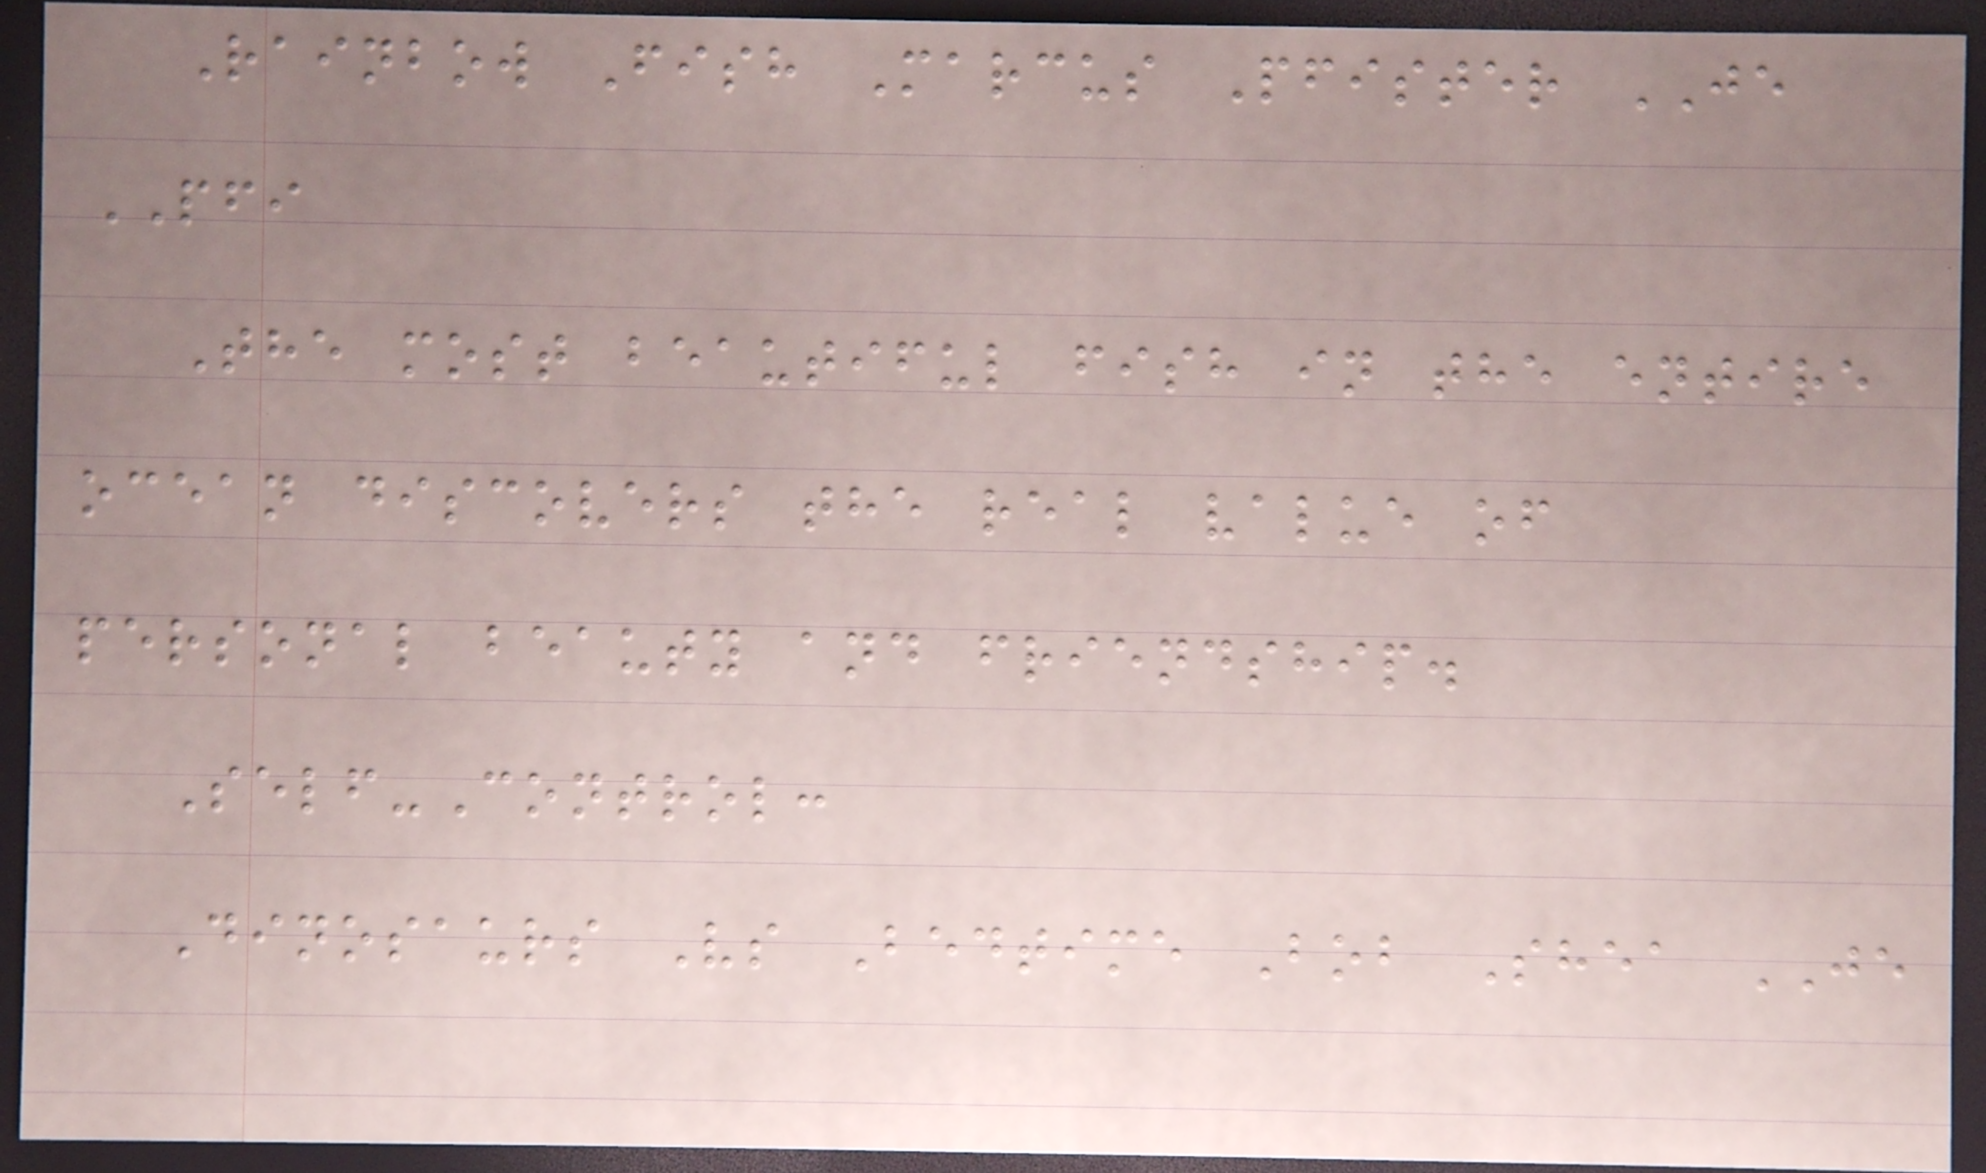Rainbow Fish Marcus Pfister JE
PFI
The most beautiful fish in the entire
ocean discovers the real value of
personal beauty and friendship.
Self-Control:
Dinosaurs Vs Bedtime Bob Shea JE
